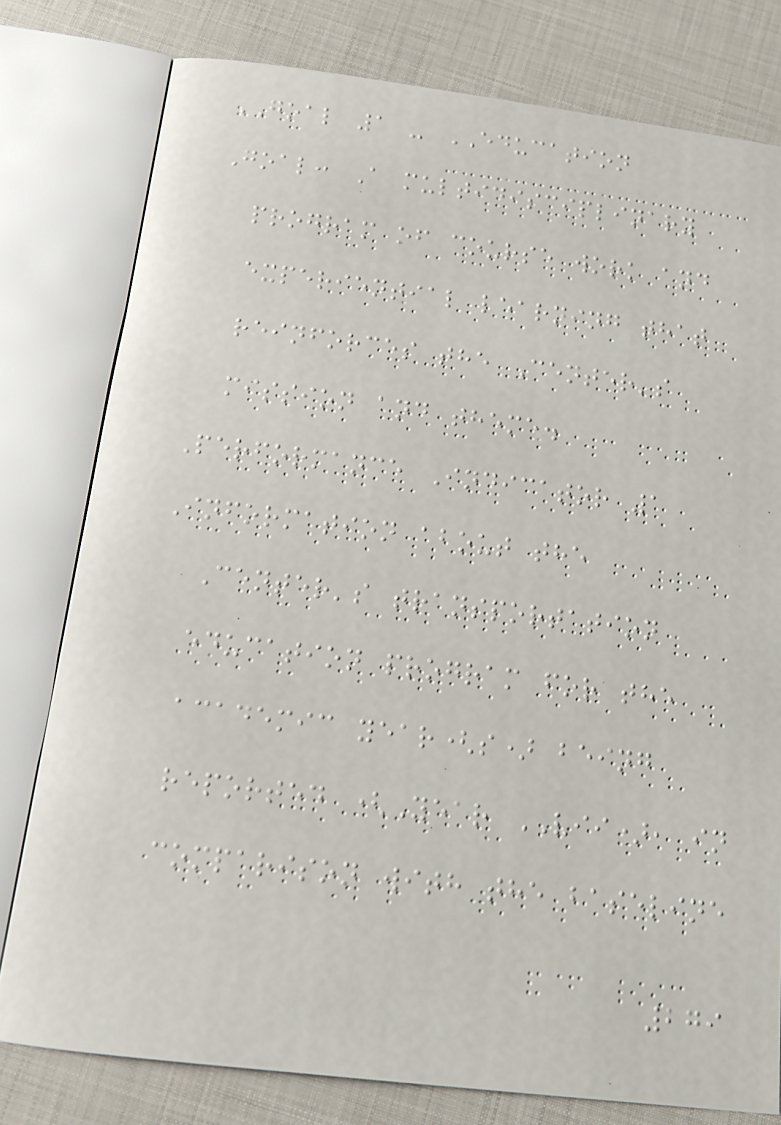GOAL 1 - EDUCATION
Goal: A multidisciplinary
program of course work and
experiential learning that
reinforces the Center's
mission and theme.
Performance Indicator 1
Information about the
Center's transportation
education program for the
academic year(s) being
reported (Year VII), in
comparison with the baseline
279
